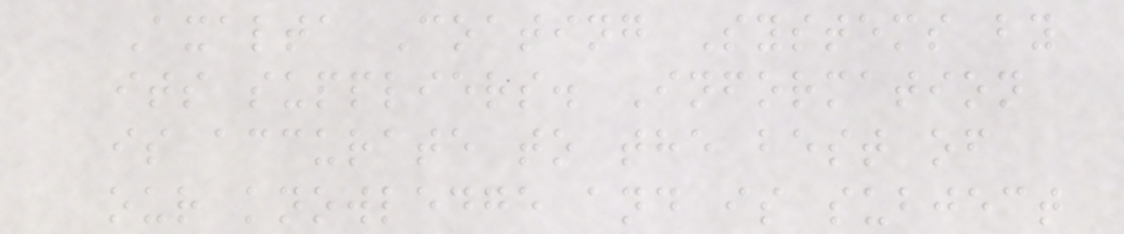Axalta Coating Systems by
its suppliers. Information
is accurate to the best of
our knowledge and is subject
